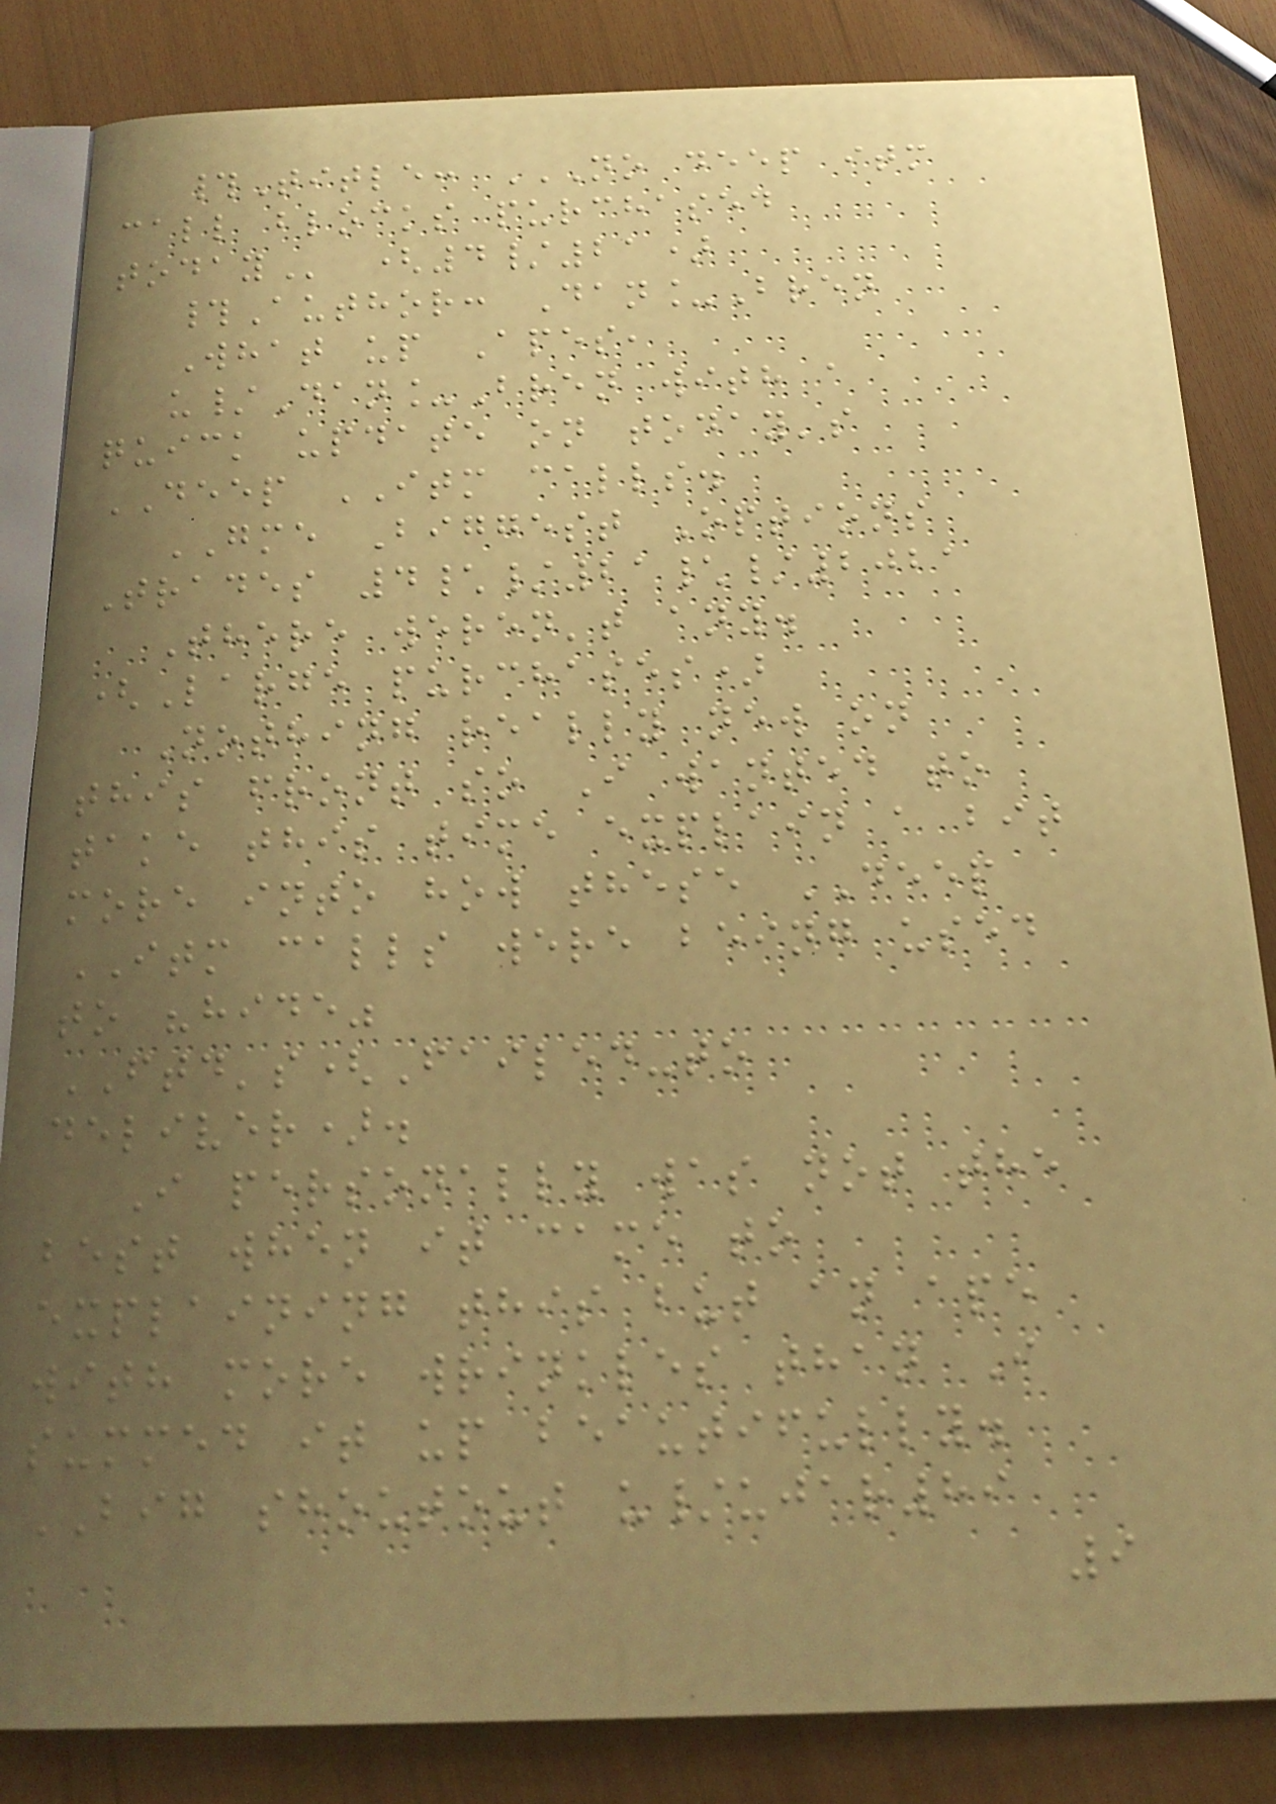#Title: NO DEEP ITM
CALL BLOCKS PURCHASED
TODAY (4/21)
#Author: Dan_Bren
What up Apes,
u/Dan_Bren with a
quick update on today's
DEEP ITM calls.
GME Biggest Options
Trades 4\/21\/2021
There weren't any.
(Large purchases)
Nothing really new on
this front so I wanted to
take this time explain a bit
more into how these DEEP
ITM calls were being used
to "hide"
FTD's(Failed-to
deliver).
I personally was not the
best when it came to
explaining this but an ape
with more wrinkles than I
summed it up beautifully.
BIG shoutout u/ujar89
9
